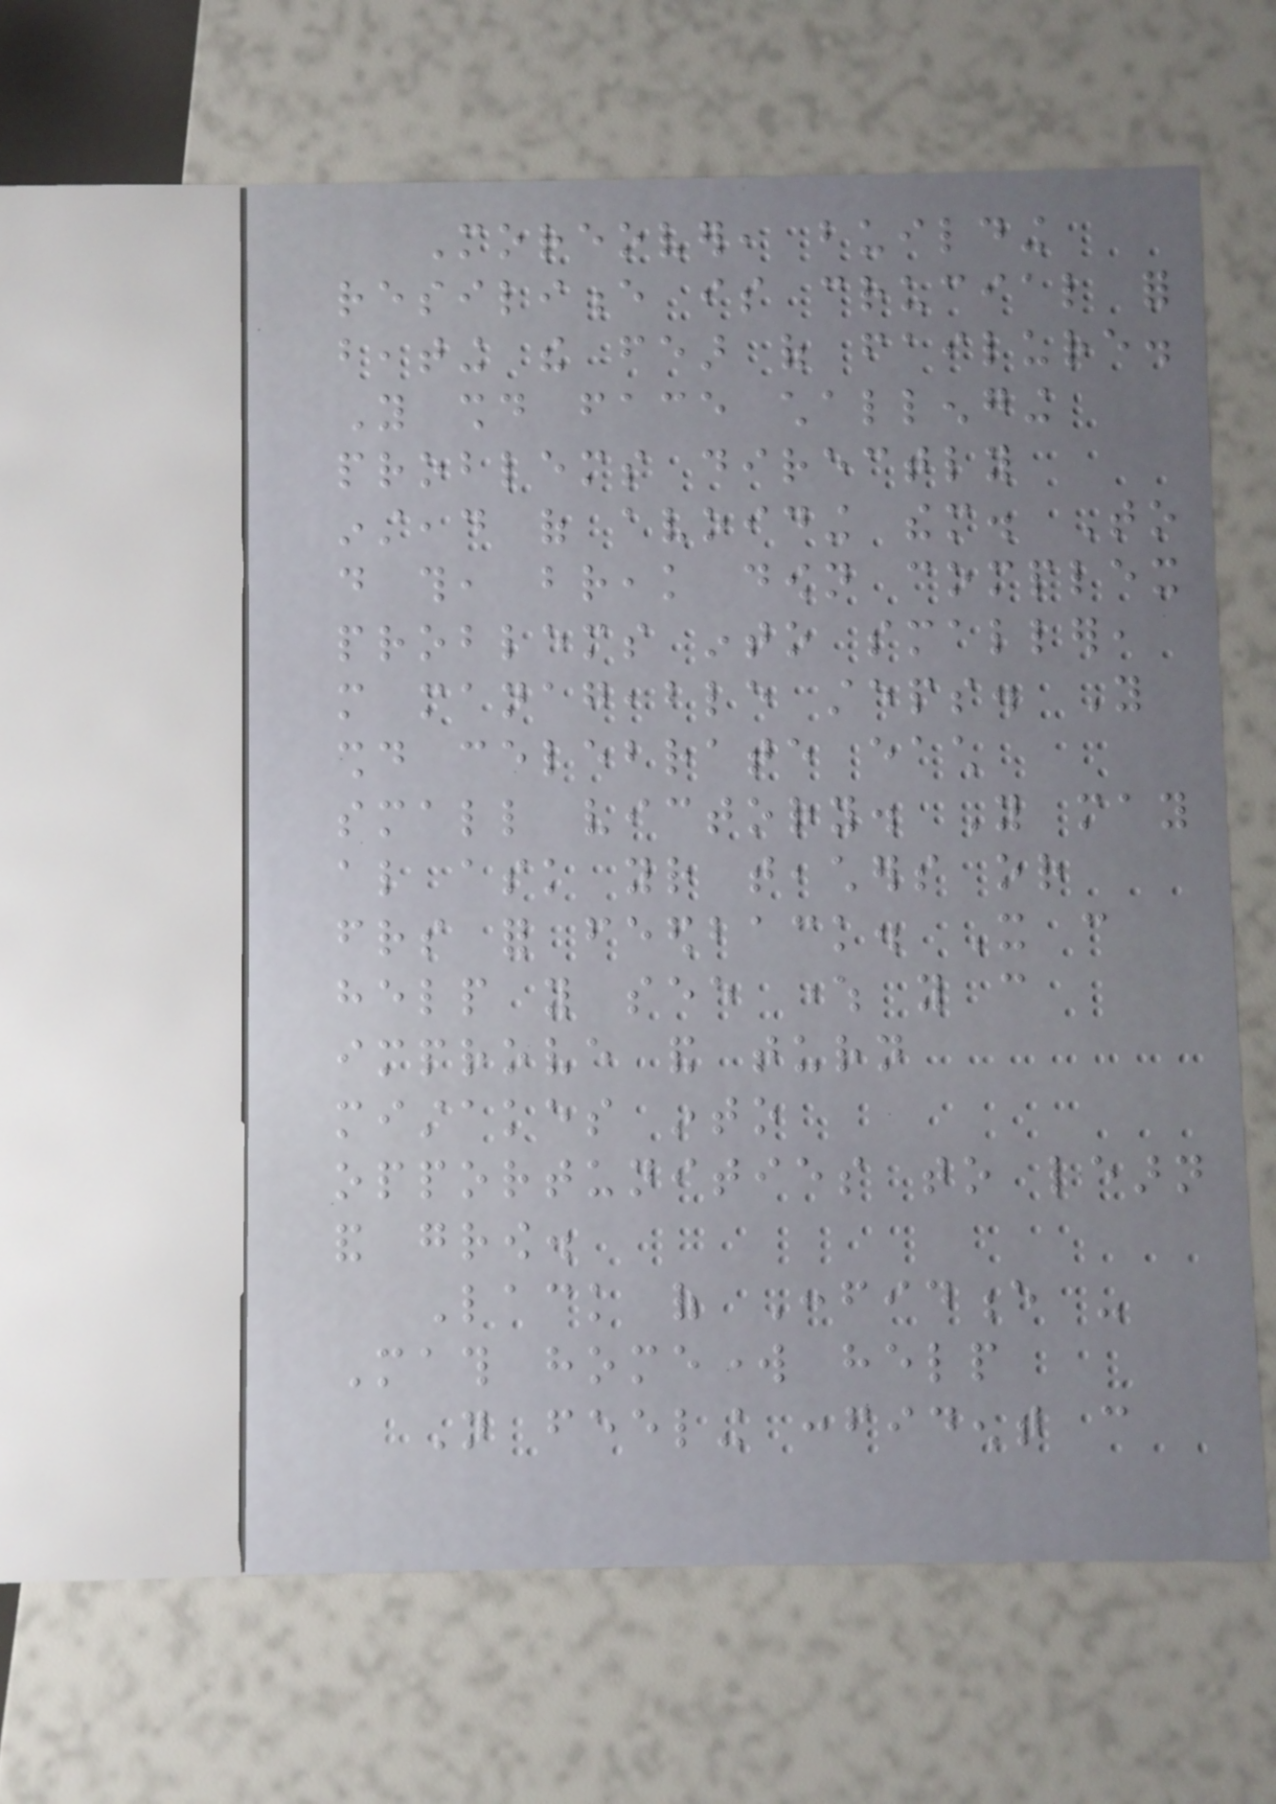Moreover, building
resilience is crucial for
beating the fear of failure.
You should face challenging
problems directly
instead of avoiding them. To
do this, break down complex
problems into smaller,
more manageable steps. You
should celebrate each
small victory. You may
also ask your teachers or
friends for feedback. It can
help you see where you can
improve and turn
mistakes into
opportunities to learn
and grow.
Lack of Confidence -
Math homework help
Not feeling confident can
